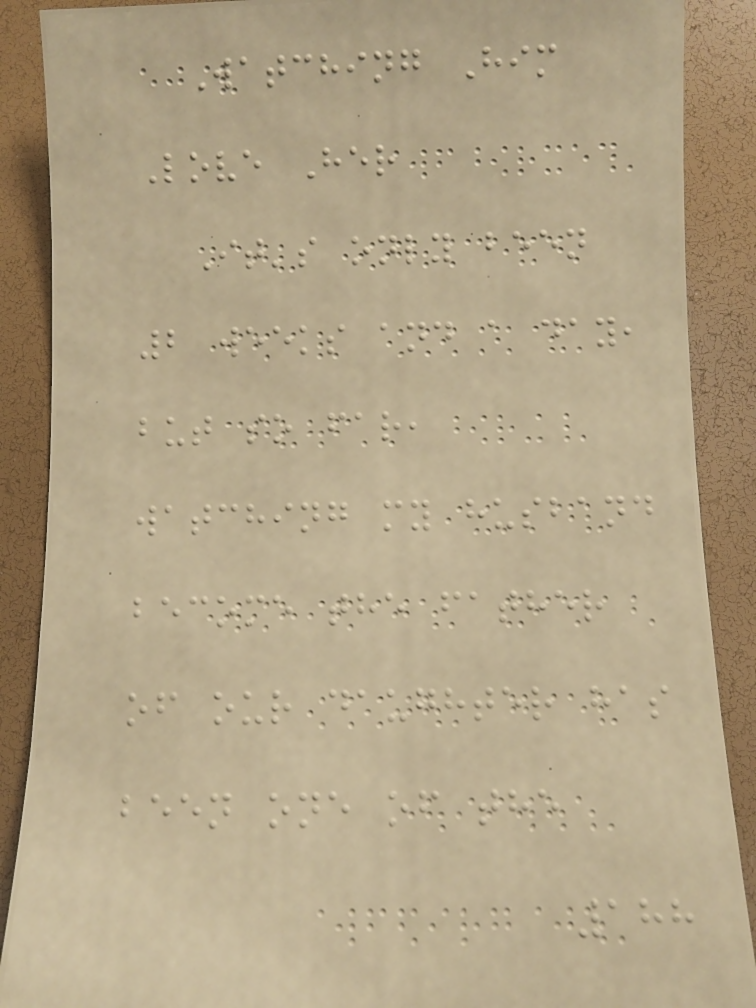Watching Him
Love Her
It's only been
2 weeks and a day,
but so far,
watching my husband
become the father
of our daughter has
been one of the
188
